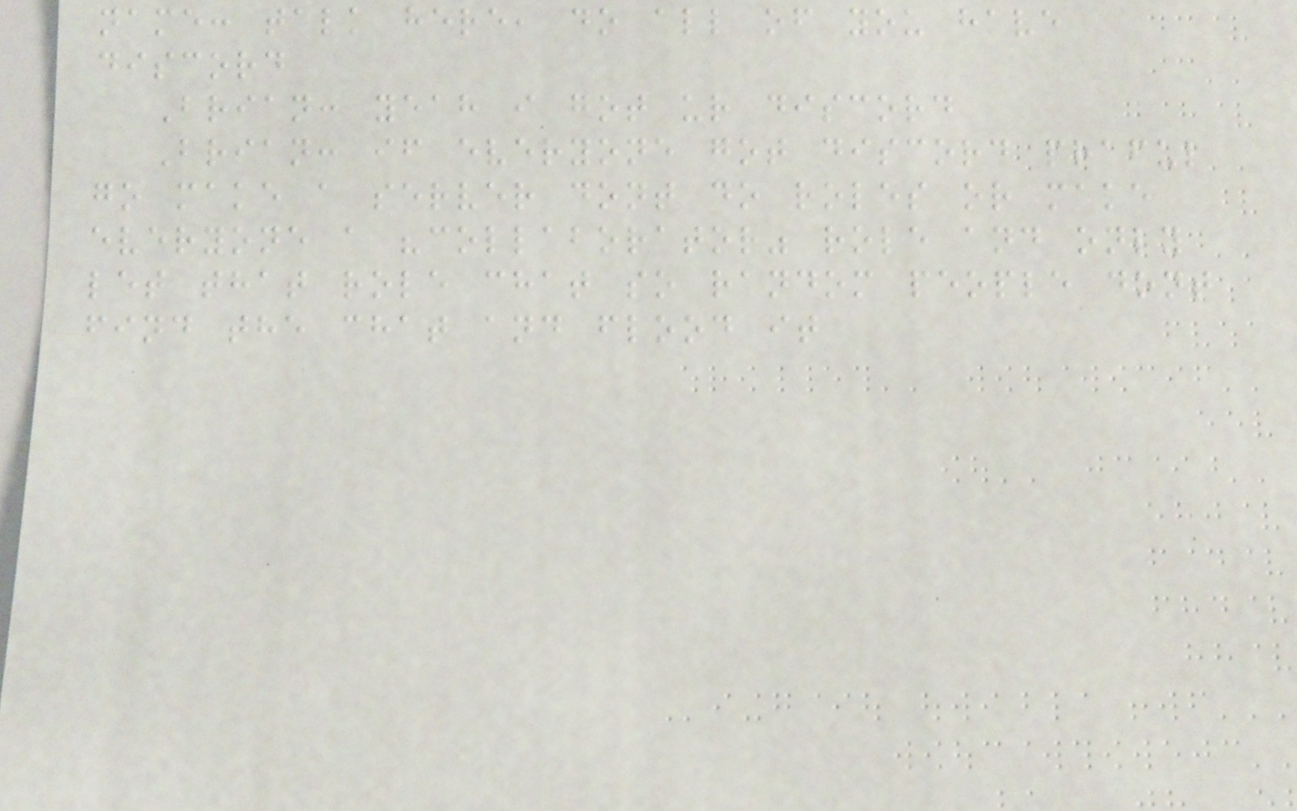name: talk here, do all of you have
discord
Brian: yeah i got ur discord
Brian: if everyone got discord praful
go make a server dont do roles or make
everyone a "collaborator" role and only
let that role chat so random people dont
find the chat and flood it
